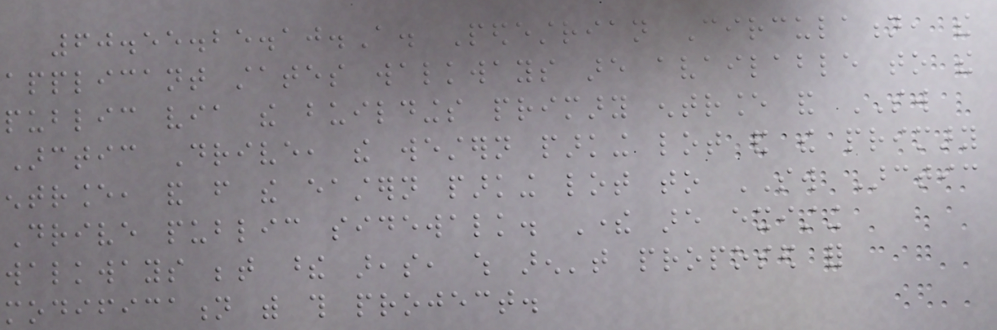60.55.25.10.A. Pedestrian Circulation, the
applicant states walkways are available to the
public via the buildings primary entrance and SW
Arctic Drive, the western parking lot and the primary
entrance, and from the eastern parking lot to SW Arctic
Drive public sidewalk. There are existing
walkways between these areas, which aren't proposed for
modification with this project.
